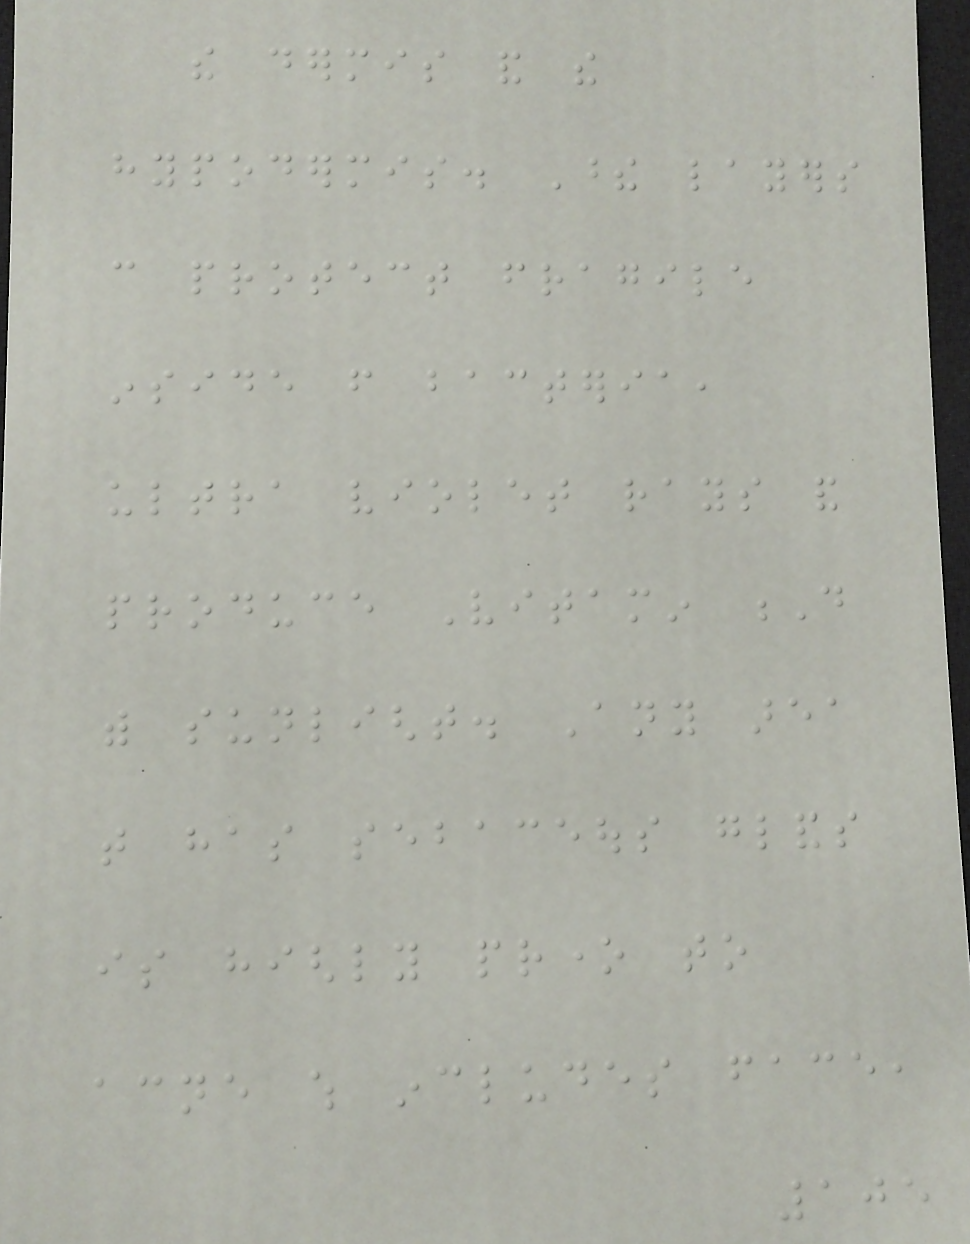the dermis and the
hypodermis. These layers
can protect fragile
inside from bacteria,
ultra violet rays and
produce Vitamin D
with sunlight. Any area
that has sebaceous glands
is highly prone to
acne which includes face,
105
